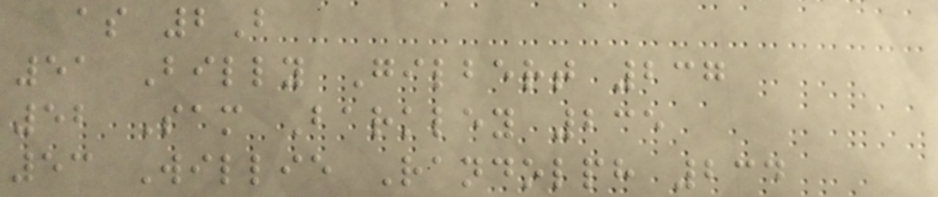as 2B
51 Billy Gilbert 237
52 Sam Barkley 235
53 Willie Randolph 234
